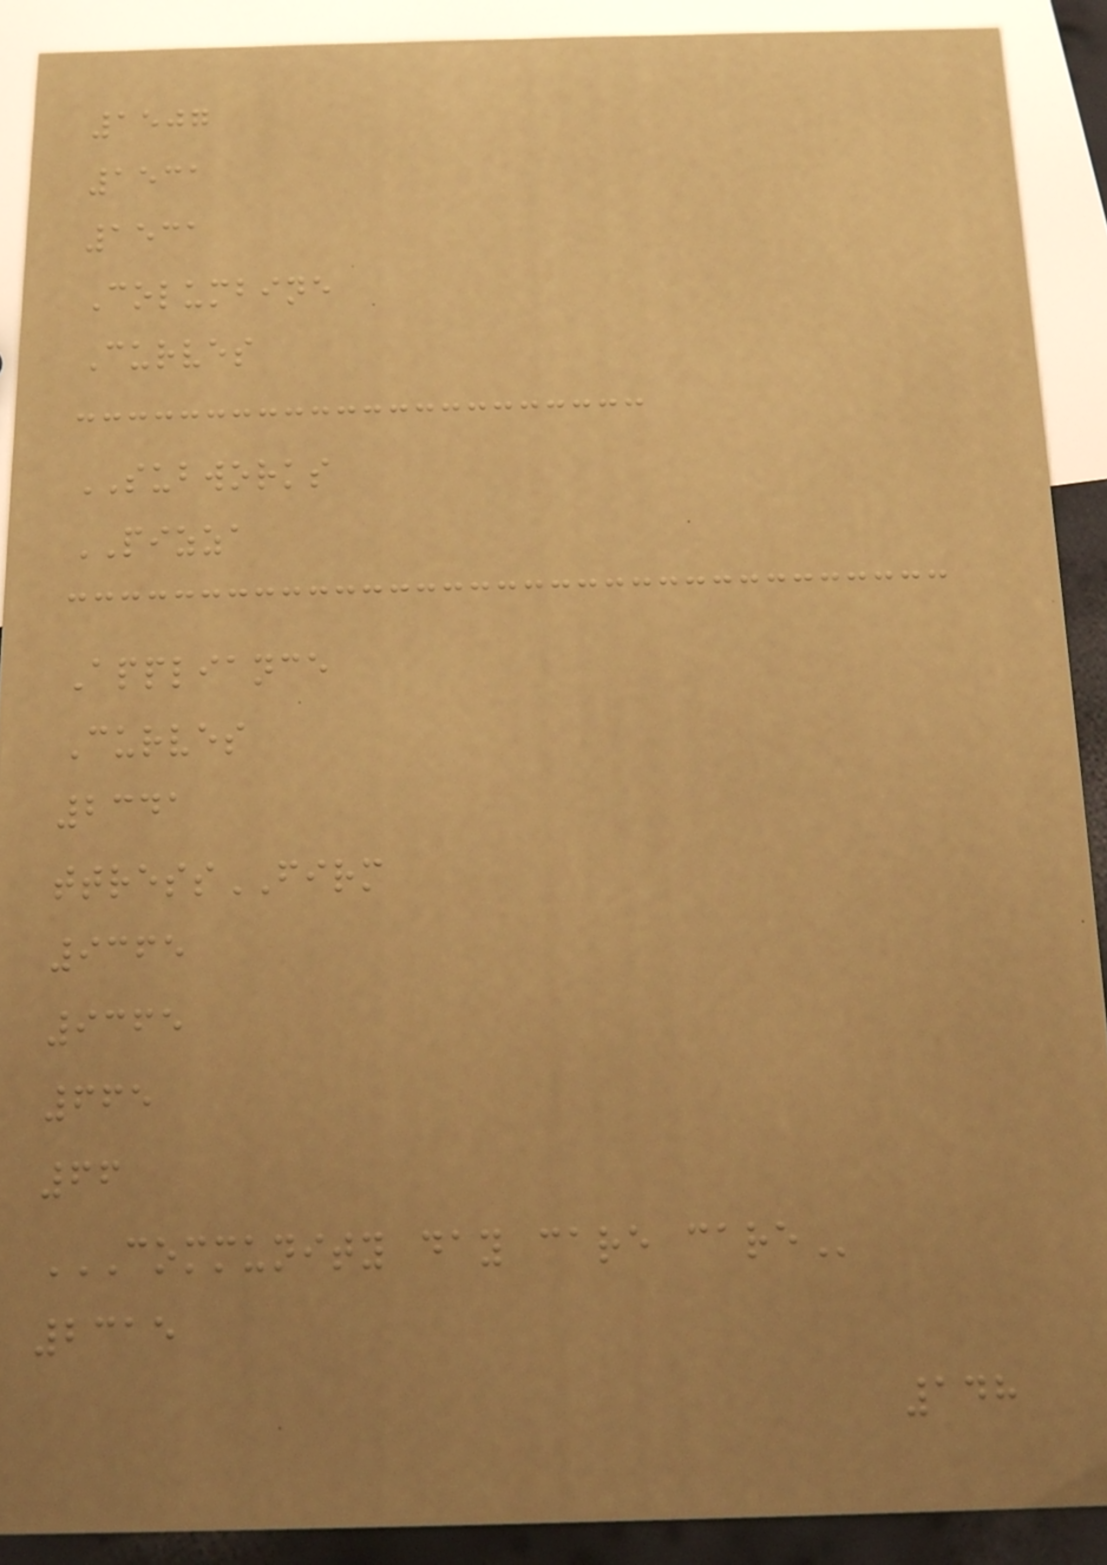1507
1531
1531
Columbine
Curves
SUBWORKS
PIZZA
Appliance
Curves
2341
ttressFIRM
9365
9365
665
66
COMMUNITY DAY CARE CARE
2315
148
